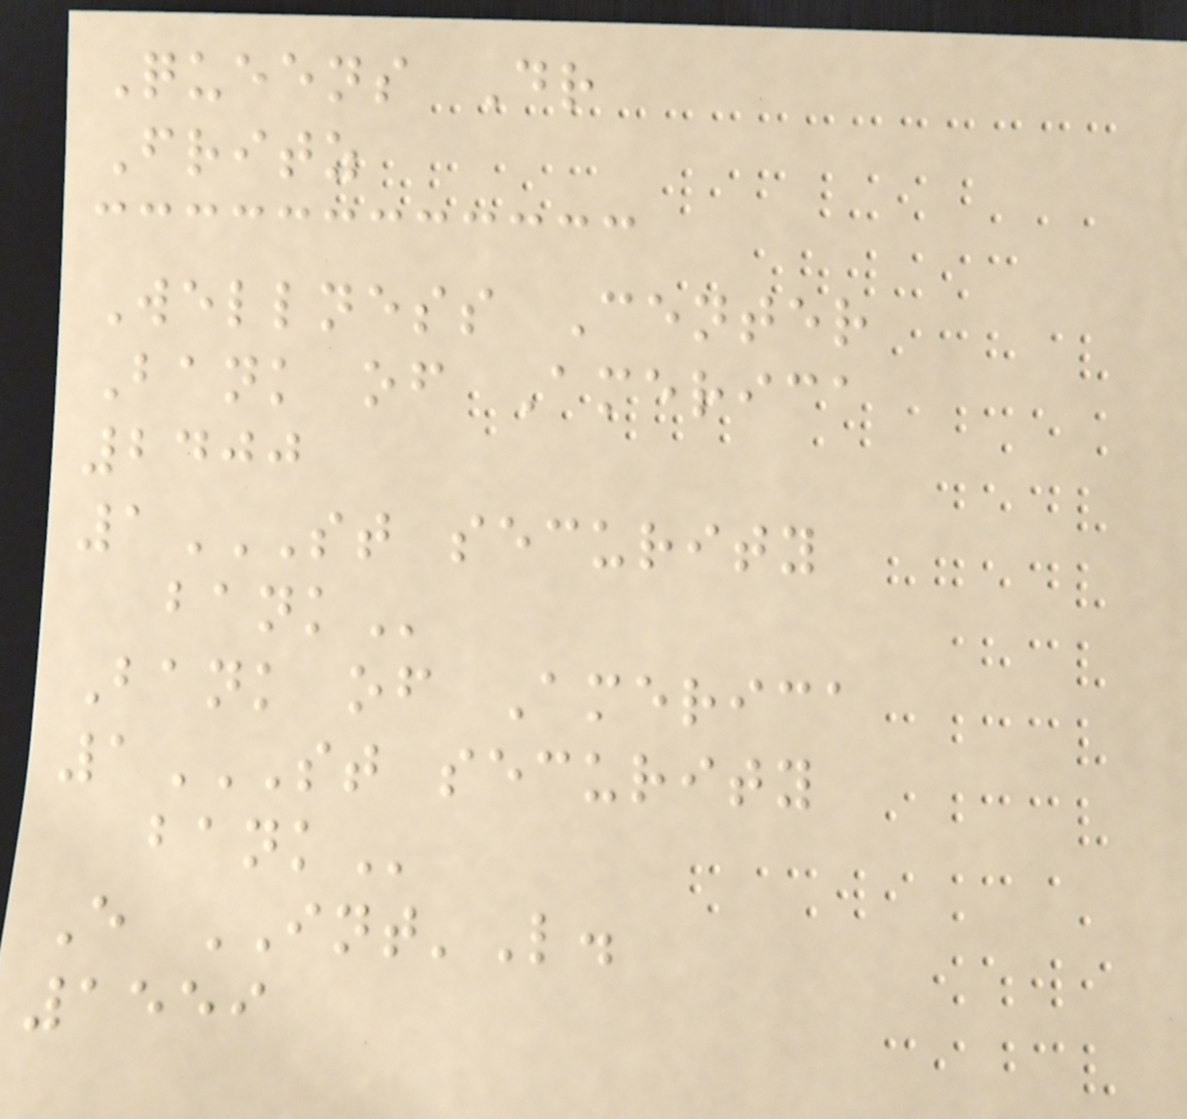Queens Dr
Fritz
Wellness Center
Bank of America
2400
1ST SECURITY
BANK
Bank of America
1ST SECURITY
BANK
E INT'L.
1559
